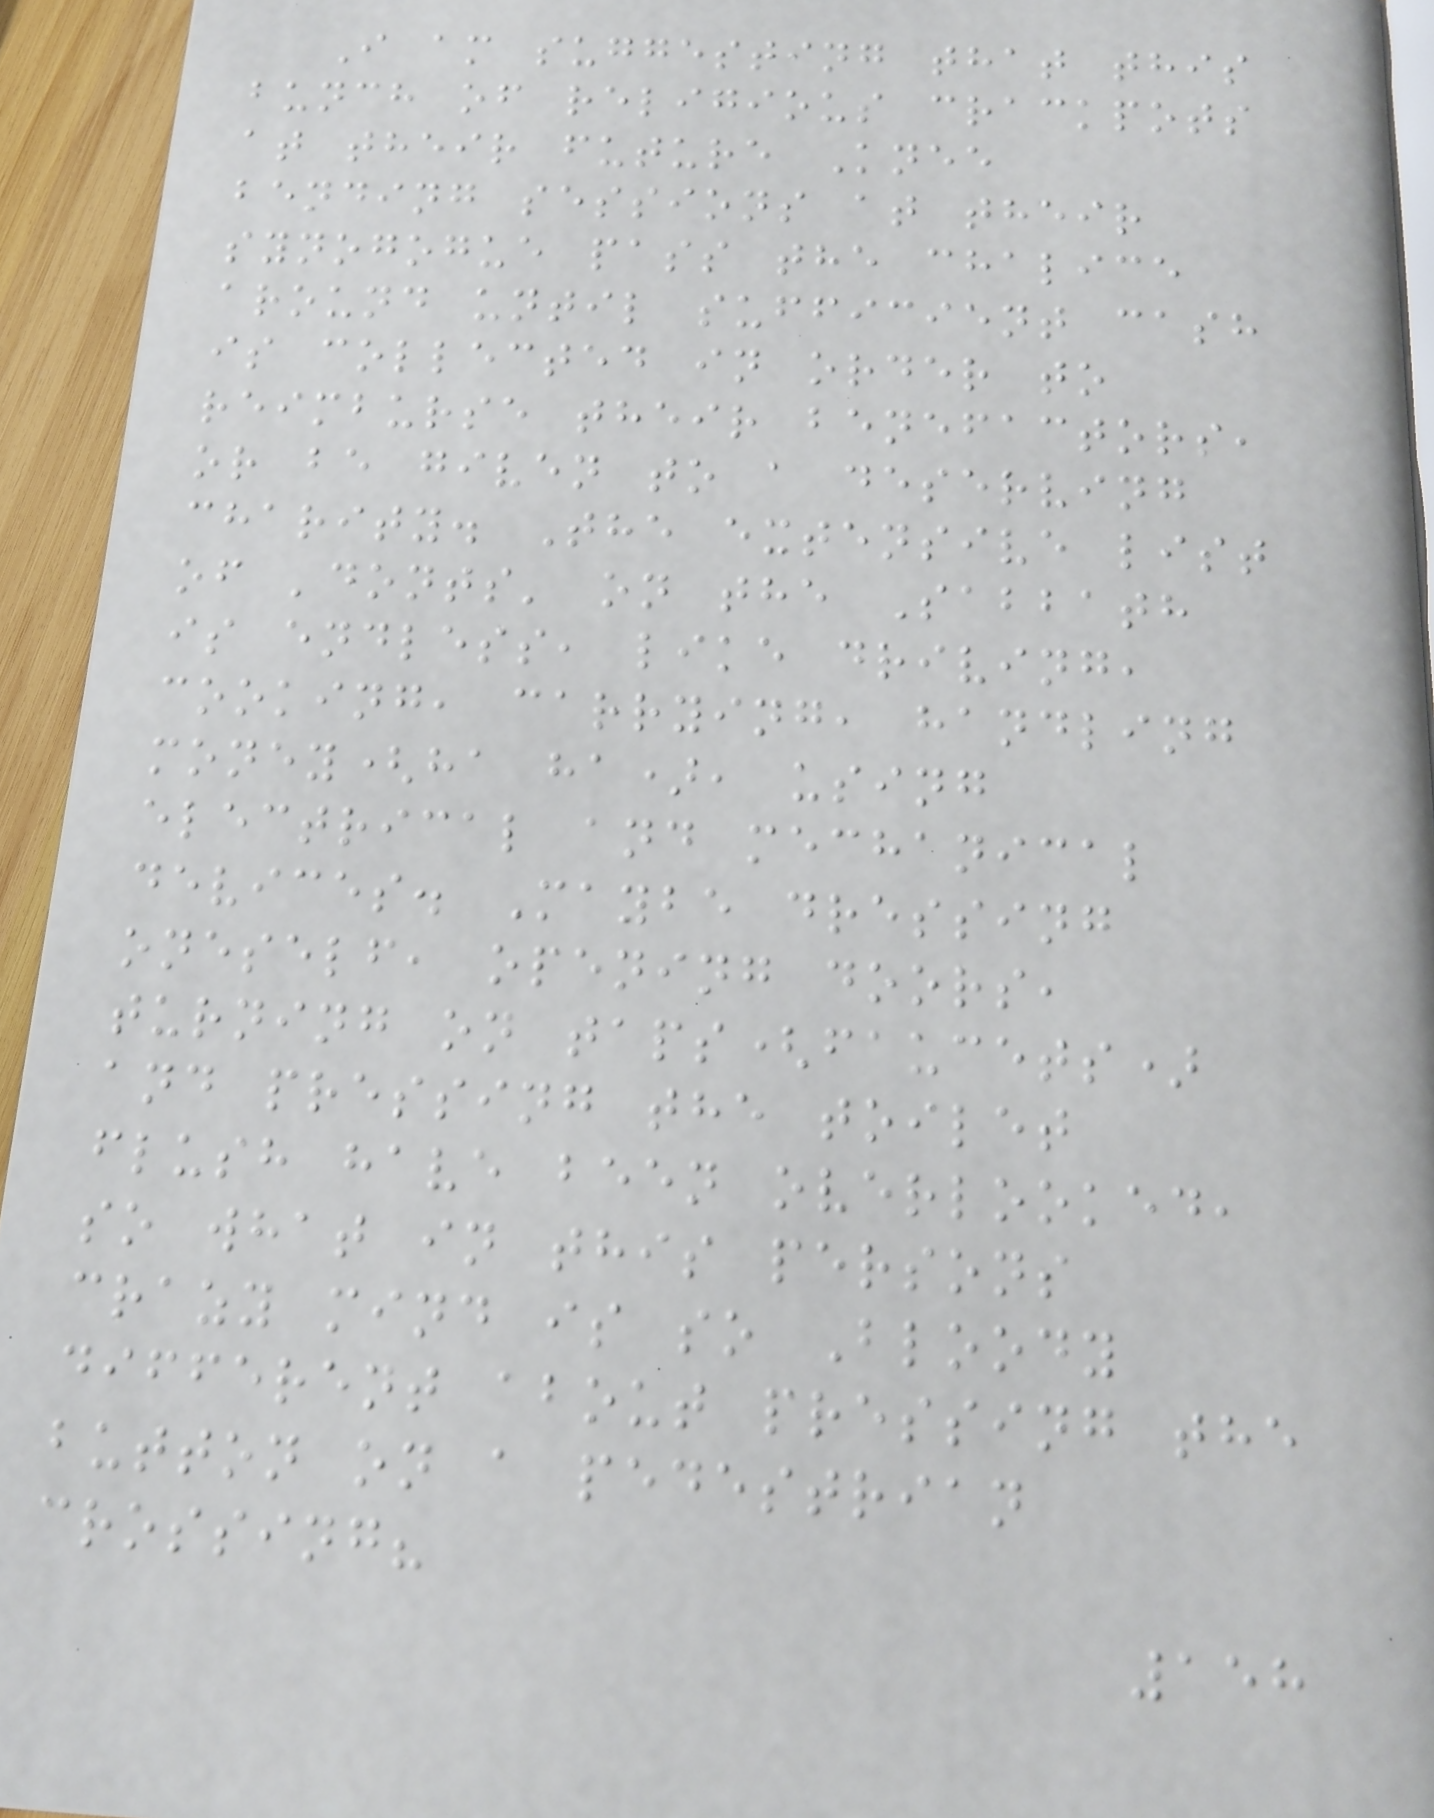I am suggesting that this
bunch of religious crackpots
at their future Knee
bending sessions at their
synogogue pass the chalice
around until sufficient cash
is collected in order to
reimburse their benefactors,
or be given to a deserving
charity. The extensive list
of 'donts' on the Sabbath
is endless, like driving,
cooking, carrying, handling
money(ha ha), using
electrical and mechanical
devices. Maybe dressing
oneself, opening doors,
turning on taps(faucets)
and pressing the toilet
flush have been overlooked,
so what in this persons
crazy mind is so Bloody
different about pressing the
button on a pedestrian
crossing?
158
